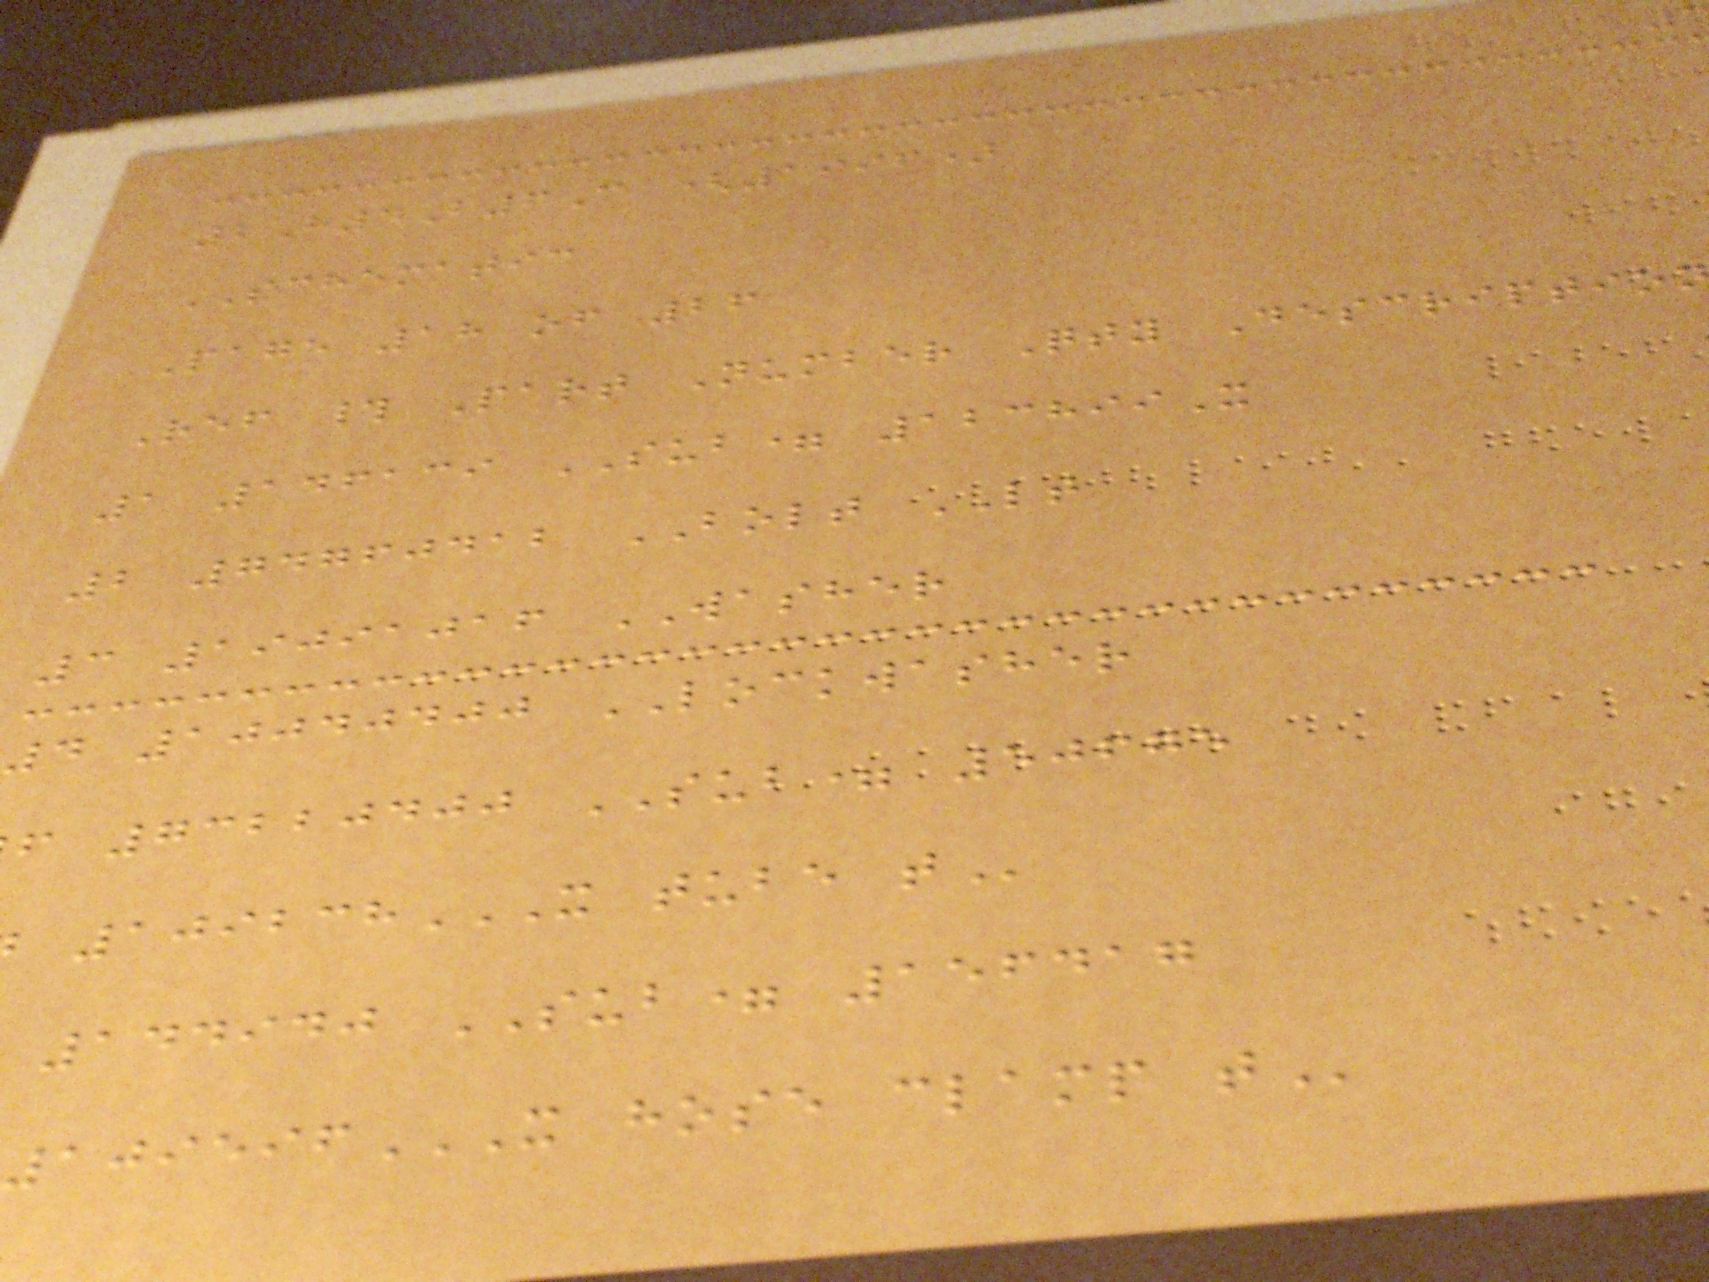2H4B6C (1996)
SCHEMATIC
Page 18 of 26
Ref # Part Number Qty Descriptio
1 146139 SUB= 123899X
2 74760412 BOLT LT
3 19091016 WASHER
4 10040400 LOCKWASHER
f 73220400 SUB= 50675
109238X TUBE T
144940 SUB= 156417
109596X HOSE CLAMP T
